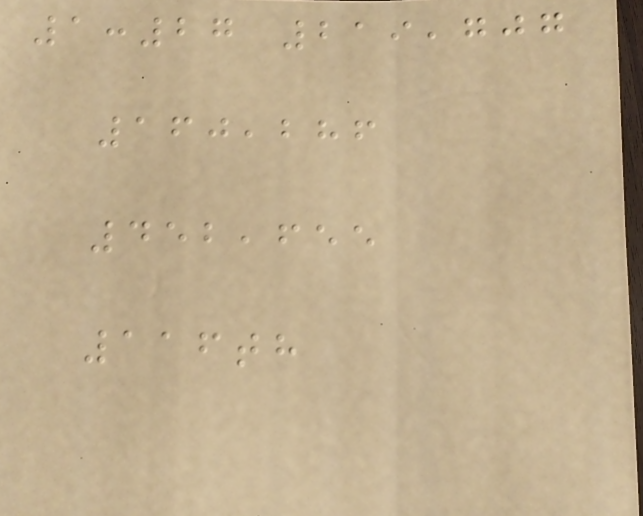1:27 219,707
160,286
452,655
116th
